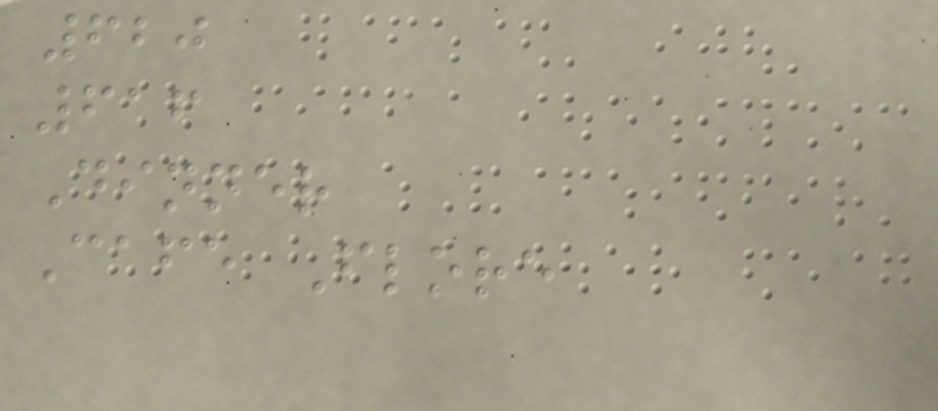620
616
Dinner
Cafe Flore
